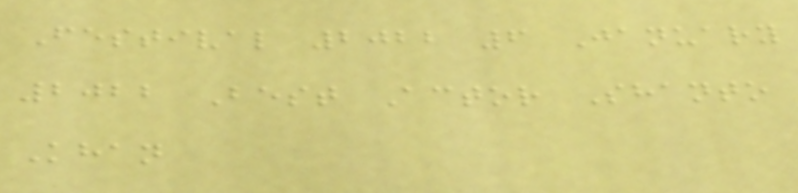Festival 2022 6 January
2022 Best Actor Shanto
Khan
